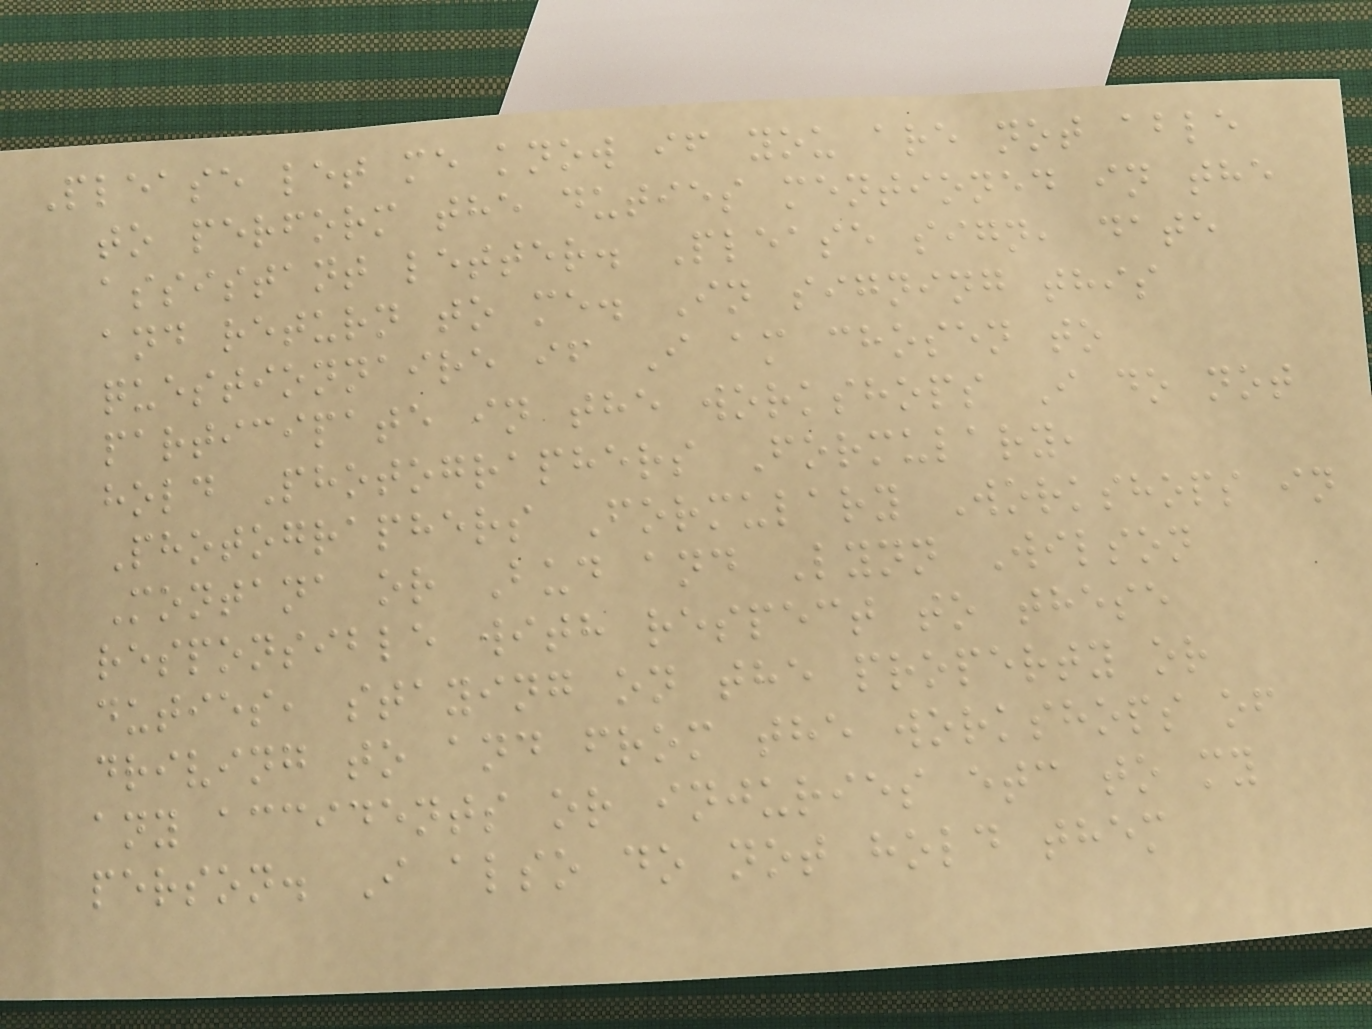Please let me know if you are not able
to perform the duties mentioned in the
assistant letter. Please sign, date
and return to me. In signing this
questionnaire if I am chosen to
participate in the workshops I do not
hold Photographers Formulary,
Photographers Formulary Workshops in
Montana or Bud and Lynn Wilson
responsible with respect to these
duties, staying on the property or
driving to and from the workshops of
any accidents or injuries etc to my
person. I also do not hold them
